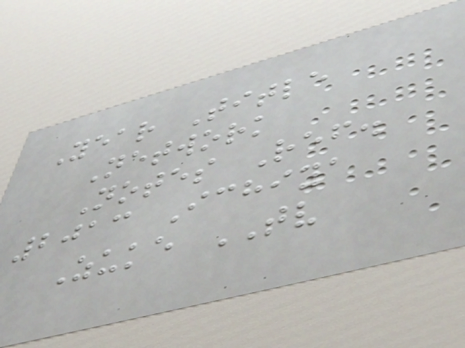Year Title
Network
Notes Ref.
2013 Ichiya
Zuke TV
